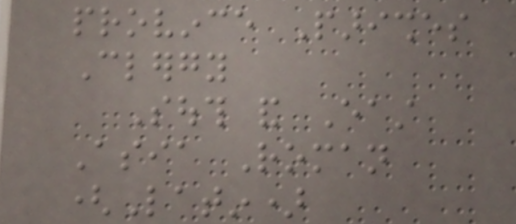province Parishes
Clergy
South and East
Asia Roman
(Latin)
